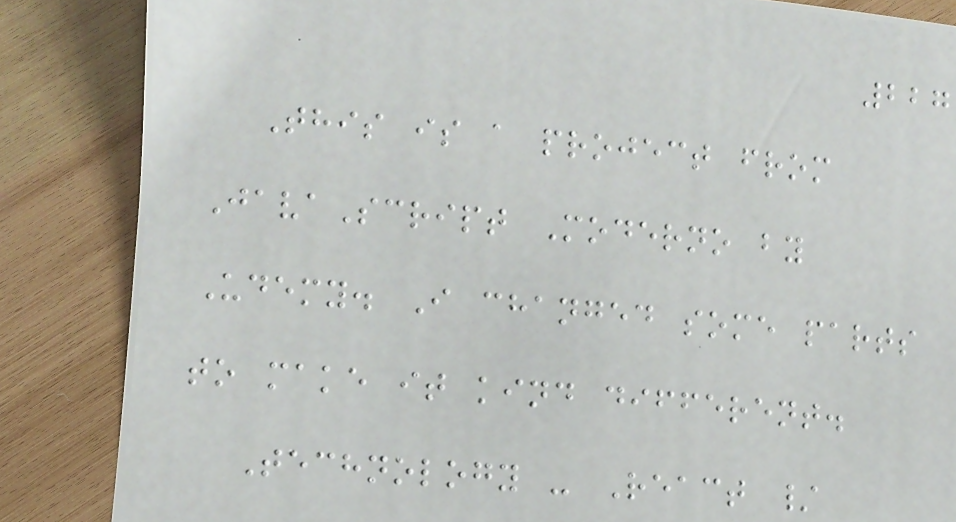227
This is a project from
JavaScript Moderno by
Udemy. I changed some parts
to make it kind different.
Technology - React /
